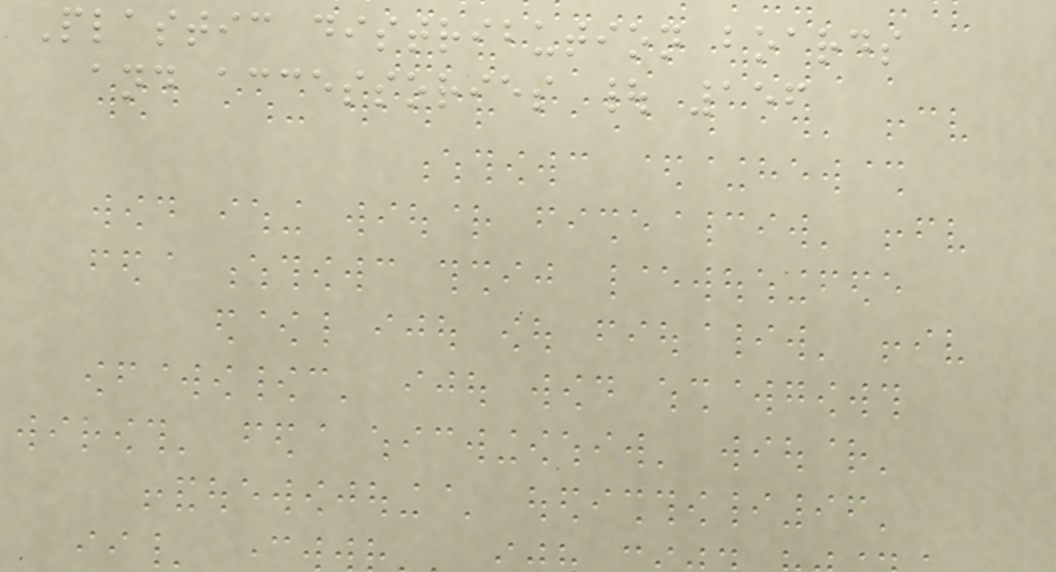Plastic distribution boards
and accessories | 156
